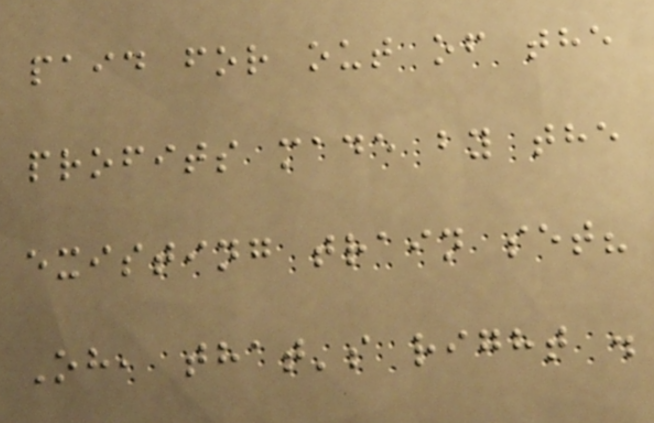paid for out of the
profits made by the
existing train set?
Oh, that's right .
